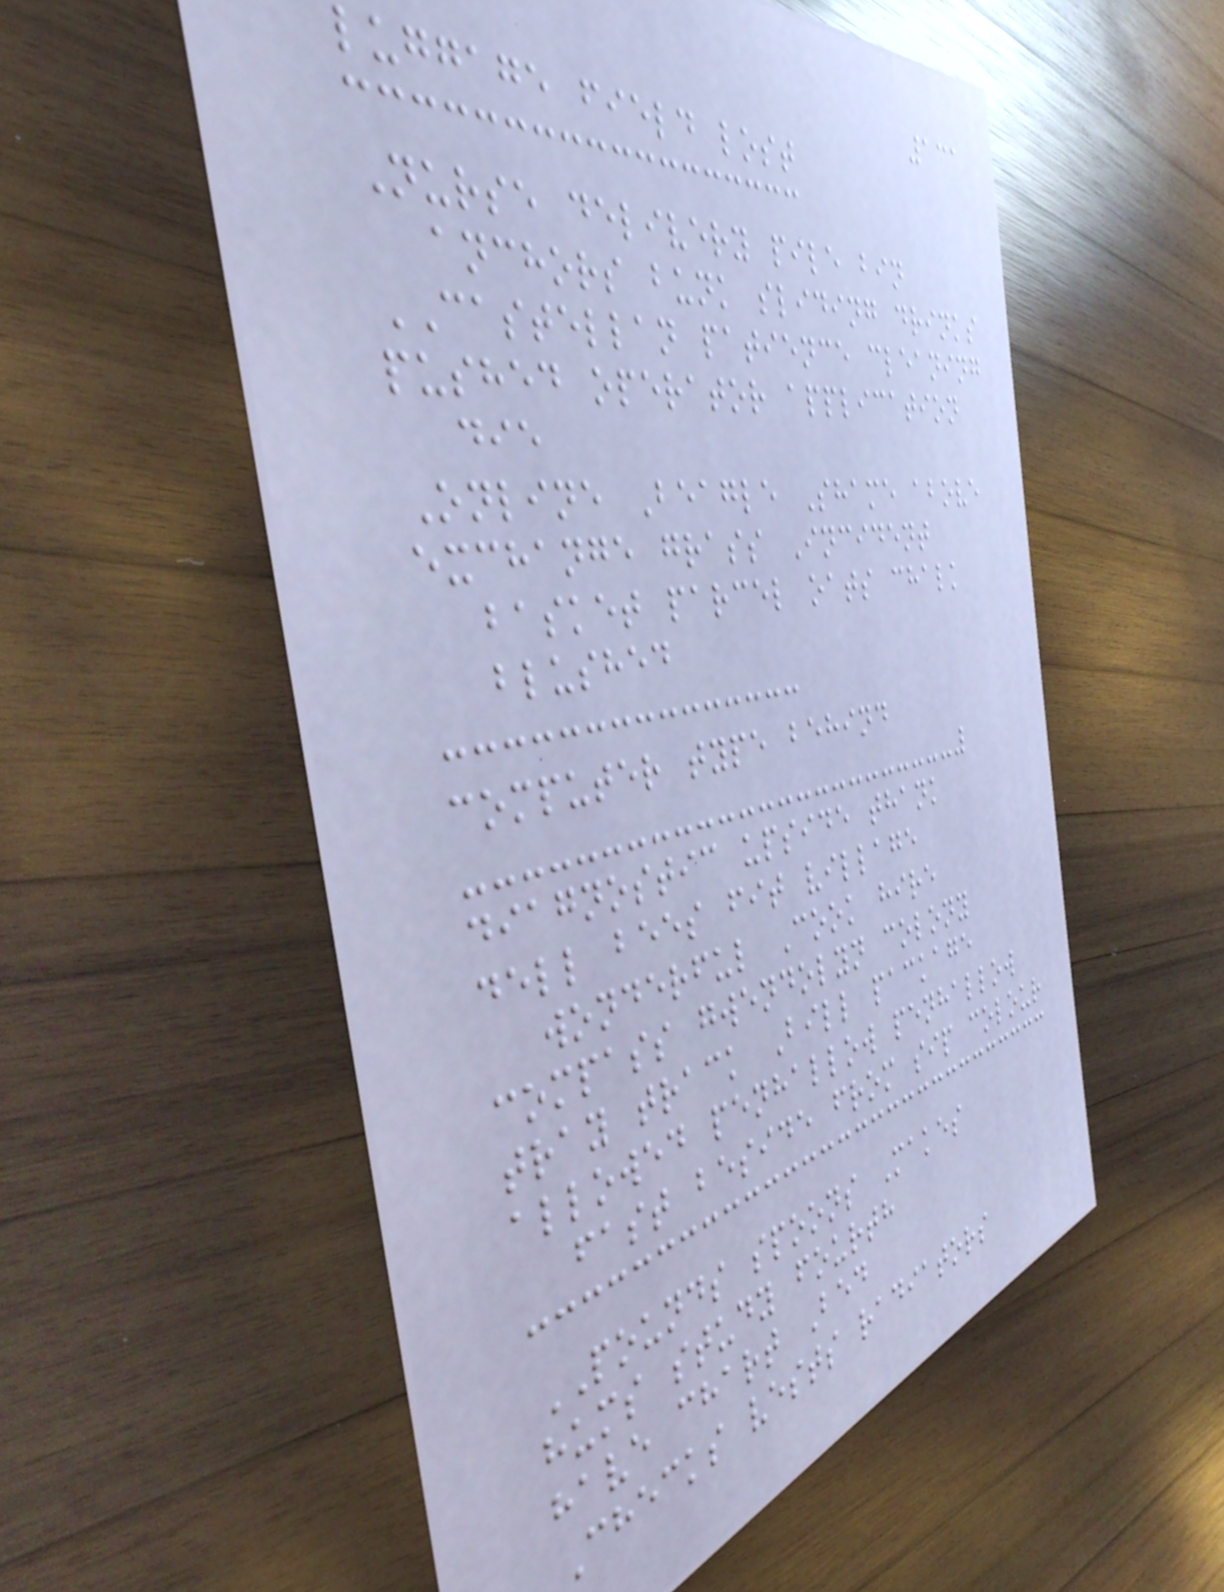131
luggage field lost
Nurse delivery pile bin
anchors bunk sliding drinks
CASTELLAN patience cleaning
pushed operator application
die
Online Beagle Shame above
exchange grass Incident
basket parcel oats chalk
blushed
computer type behind
diagnostic upside thank
dell bees fit village
wonderful Cook hire
compass gwendolyn colony
tray track Bill package
allowed penhallow penhallow
fast beside from sip colour
POUNDS spoons Makes
hums study fourth
have chart Bed
Checks vests radiators
